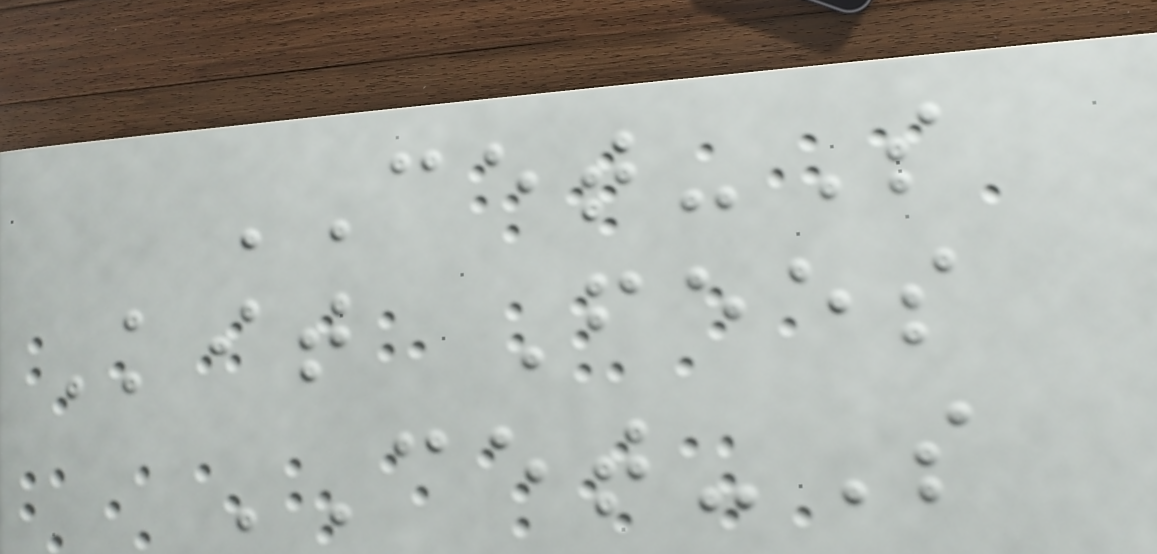CET-S
Kit Fees
CET-S
